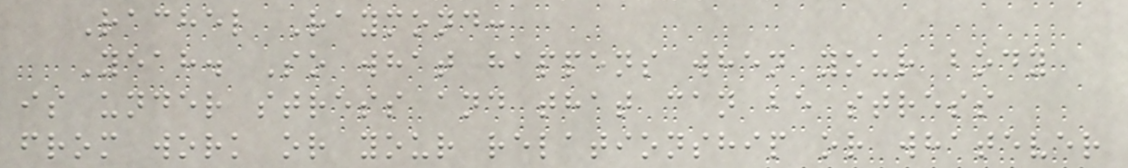Rachel Raymond:
Yeah. So what happens when your body
is under stress and that can be stress
from work or your relationship or whatever
